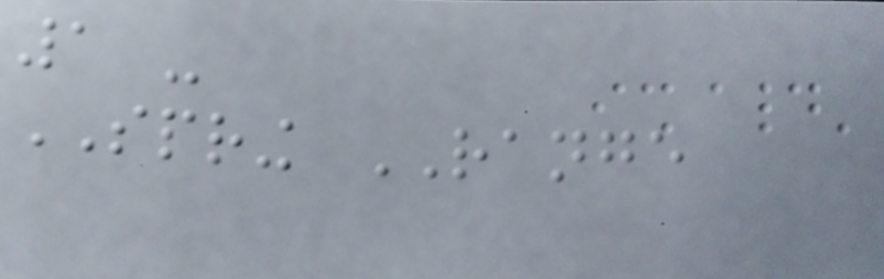1 -
SPRING RANGE
